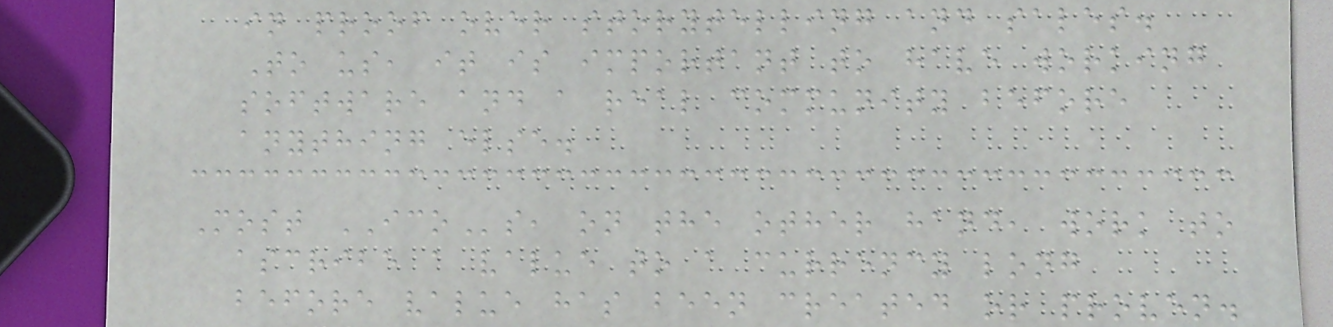in proof over storytelling and sales.
To us, it is important to have working
software and a real community before
anything else.
Most ICOs, on the other hand, work to
ascribe a value to a currency long
before value has been created or proven.
